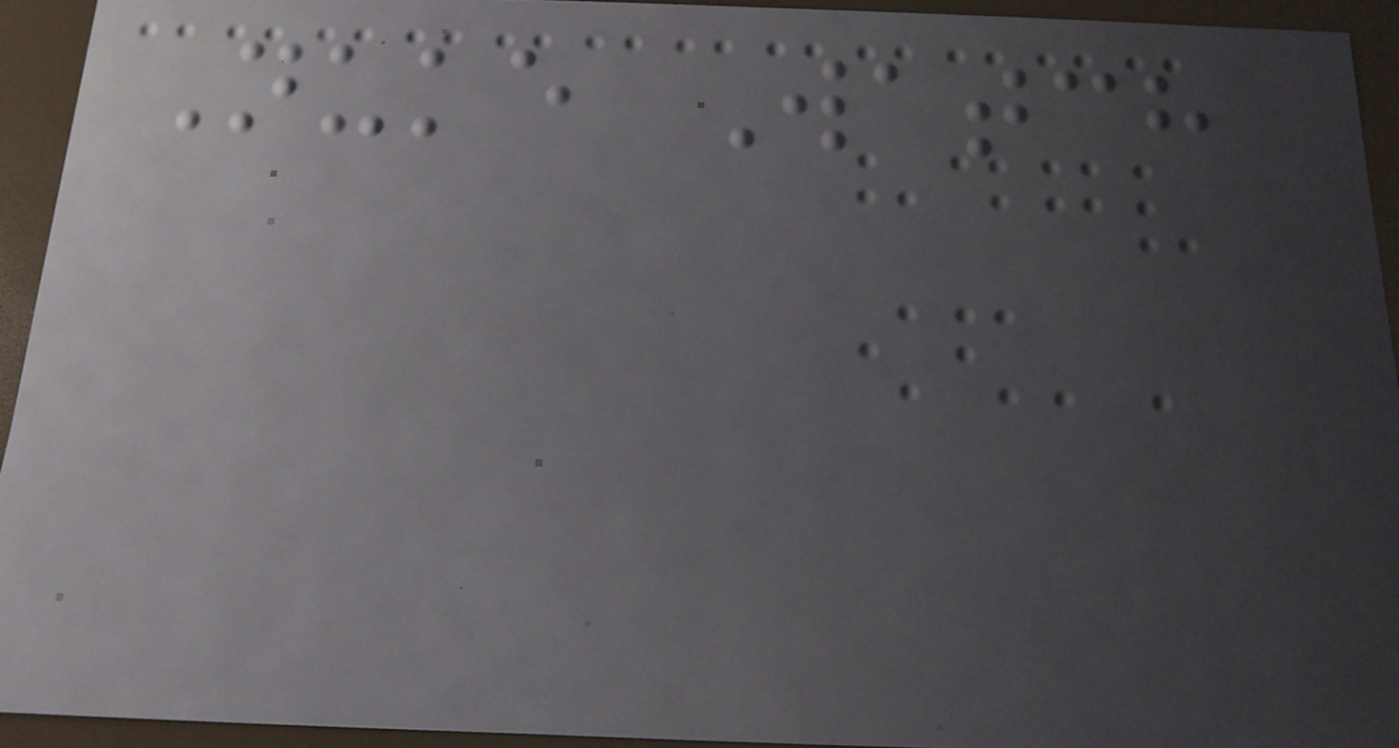Nuke Watch
